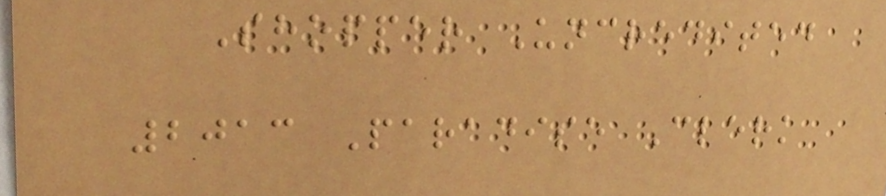Shopper Uncredited
2013 Paradise Clerk
